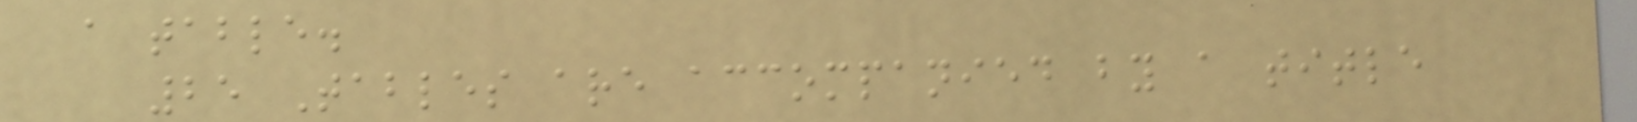a table.
25 Tables are accompanied by a title
